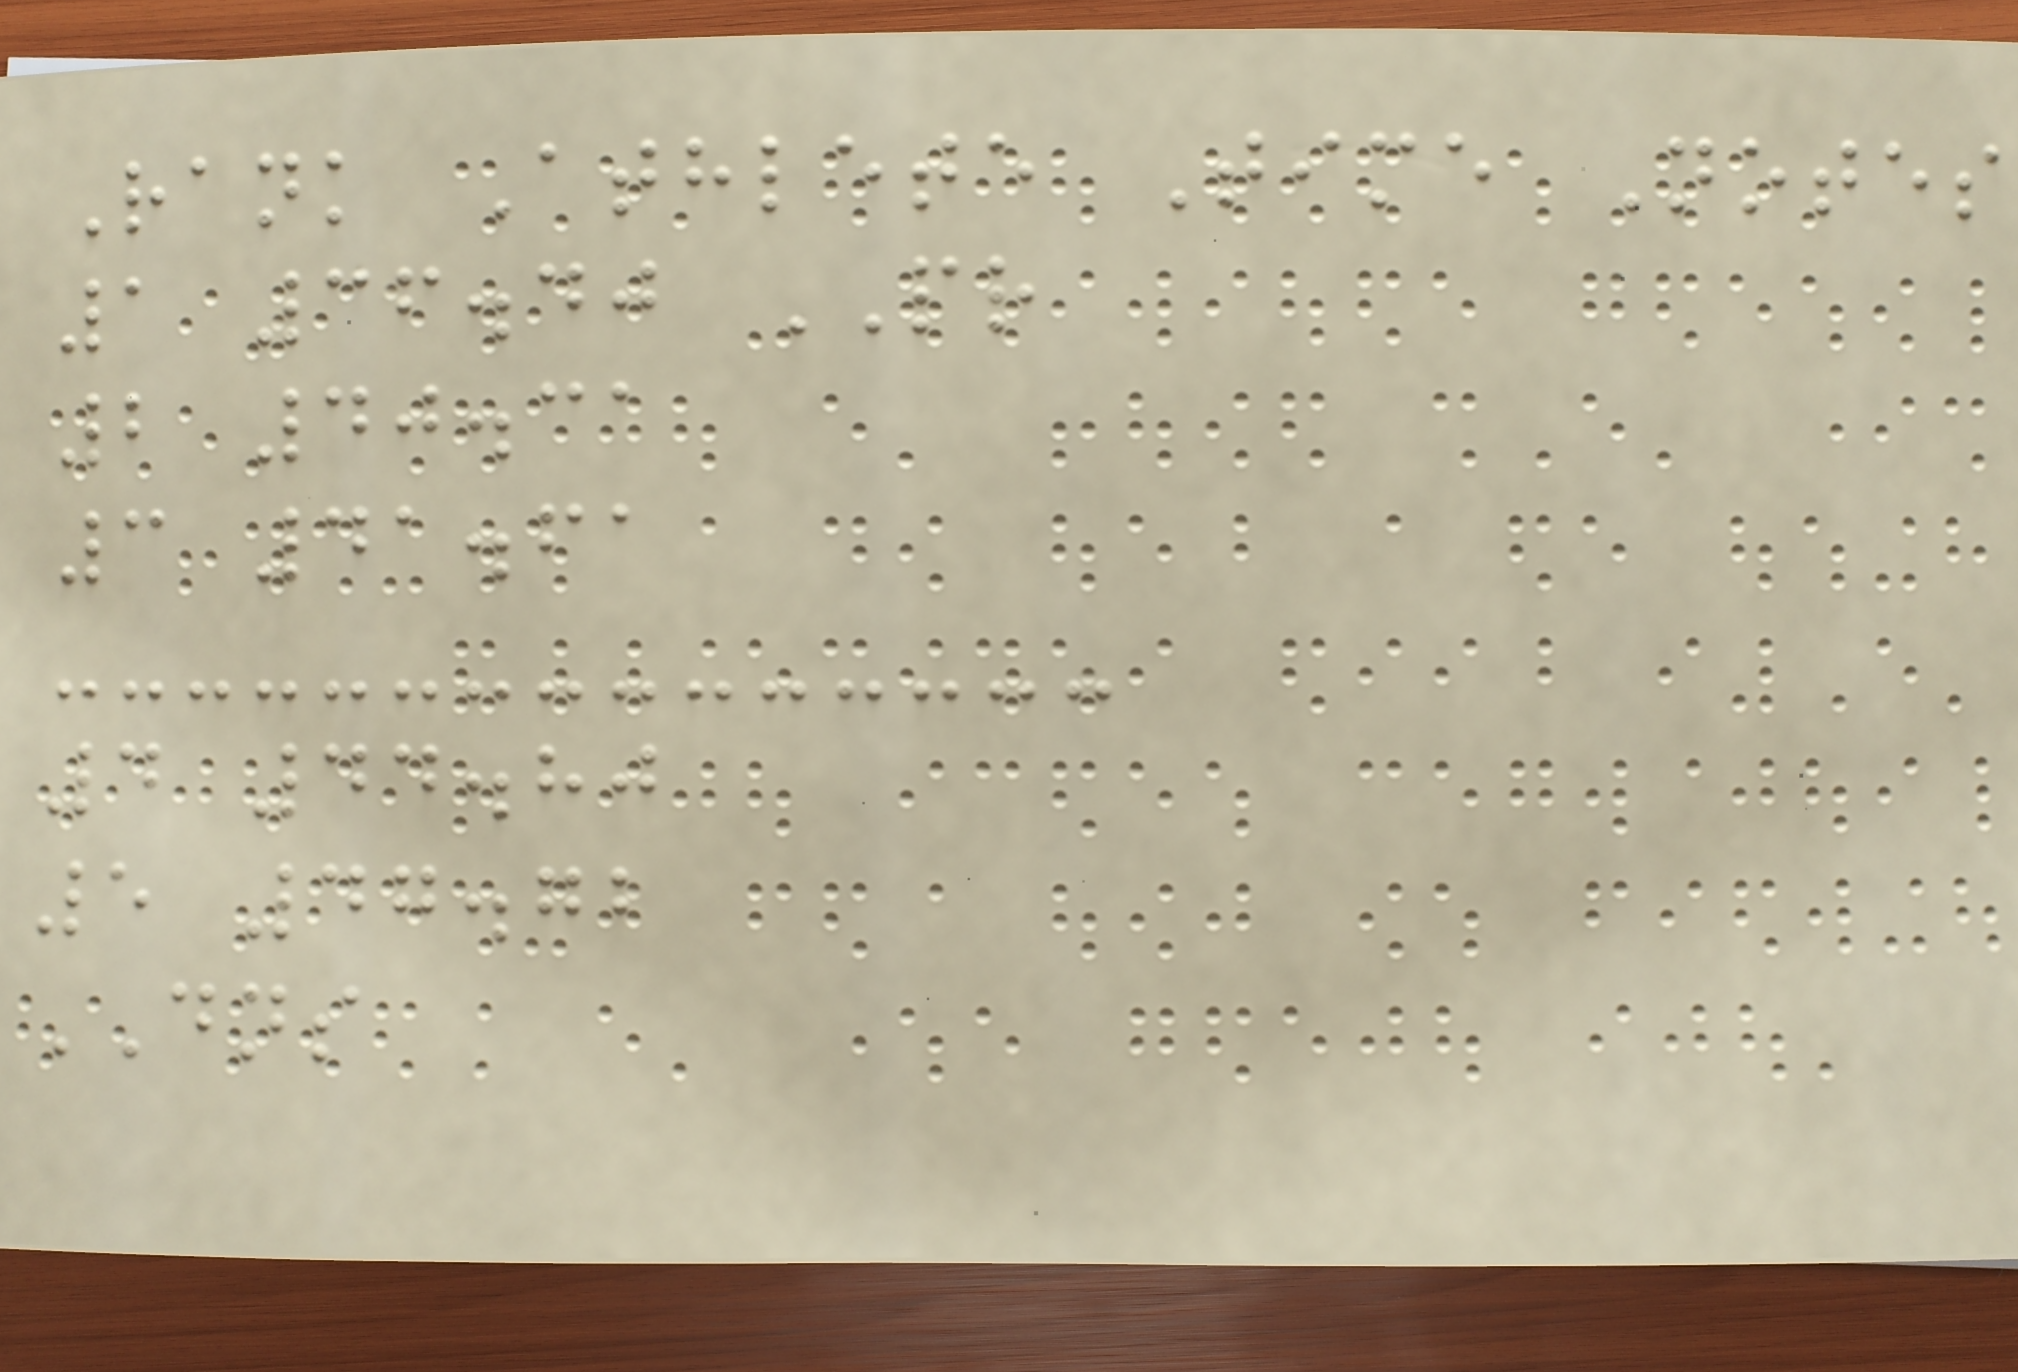Rank Athlete Time Notes
1 36.40 PR
2 40.31
3 41.61
4 44.80
5 47.72
DNS
